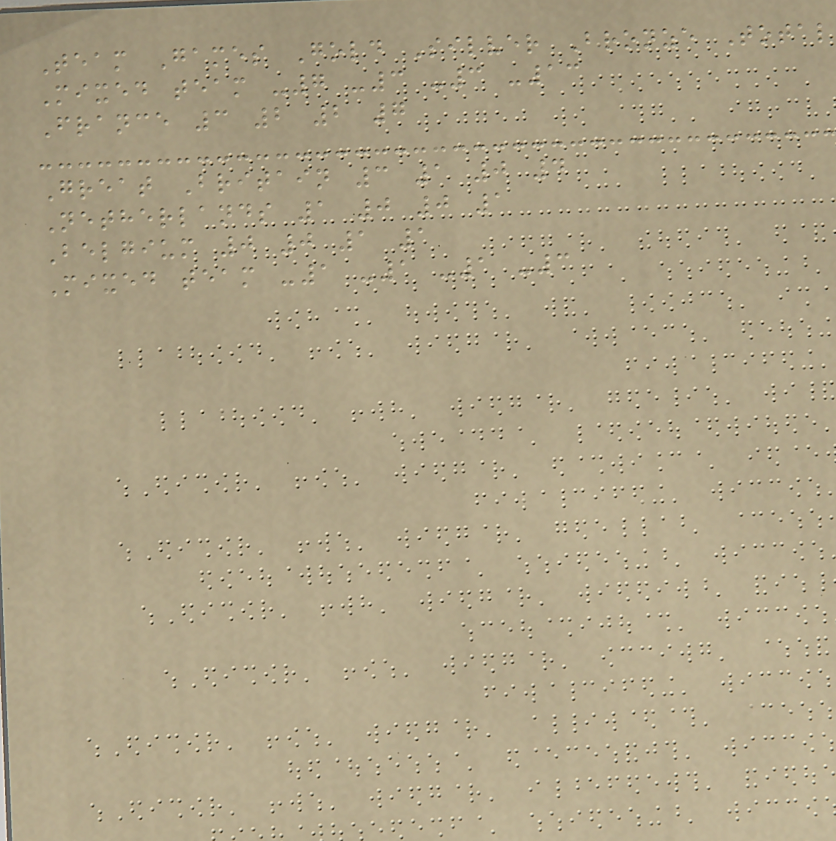Team Games Gold Silver Bronze Total
Mixed team -7 -3 -3 -13
France 3 2 2 7
Great Britain 3 1 0 4
Netherlands 1 0 0 1
Belgium 0 0 1 1
Mixed team -1 -1 -1 -3
